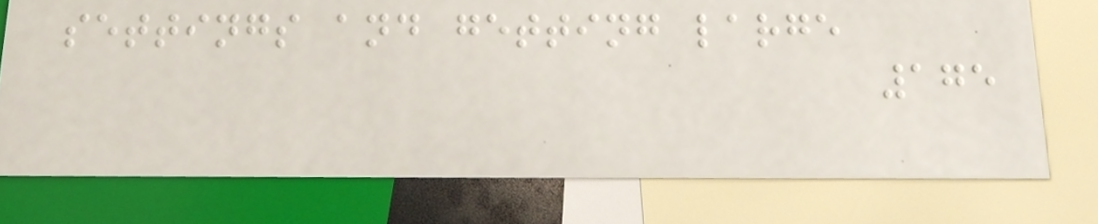settings and getting large
175
